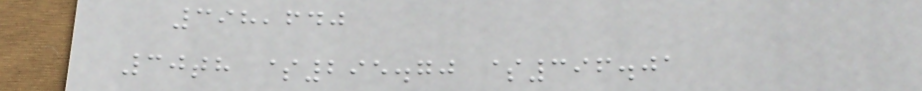398,640
30th $295.70 $396.01
